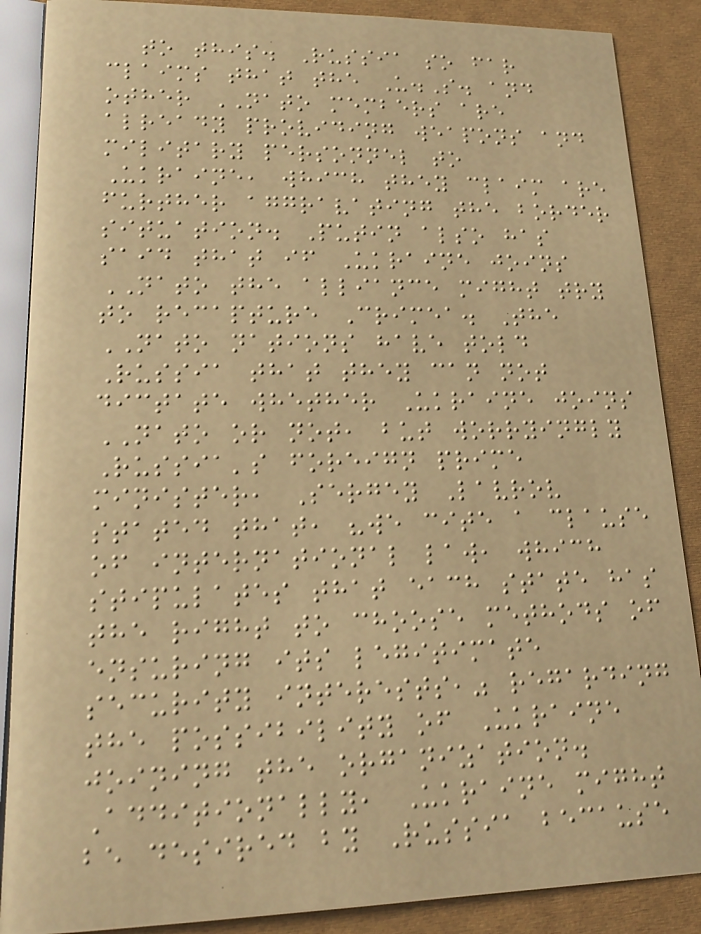to this. Russia so far
claims that the U.S. and
other NATO members are
already providing weapons and
military personnel to
Ukraine, which they claim are
further aggravating the border
situation. Putin also has
said that if Ukraine joins
NATO the alliance might try
to recapture Crimea. The
NATO nations have told
Russia that they can not
dictate whether Ukraine joins
NATO or not, but worryingly
Russia's foreign prime
minister, Sergey Lavrov
stated that, "we cite a clause
of international law, which
stipulates that each state has
the right to choose methods of
ensuring its legitimate
security interests," regarding
the possibility of Ukraine
joining the organization.
Additionally, Ukraine might
be desired by Russia because
